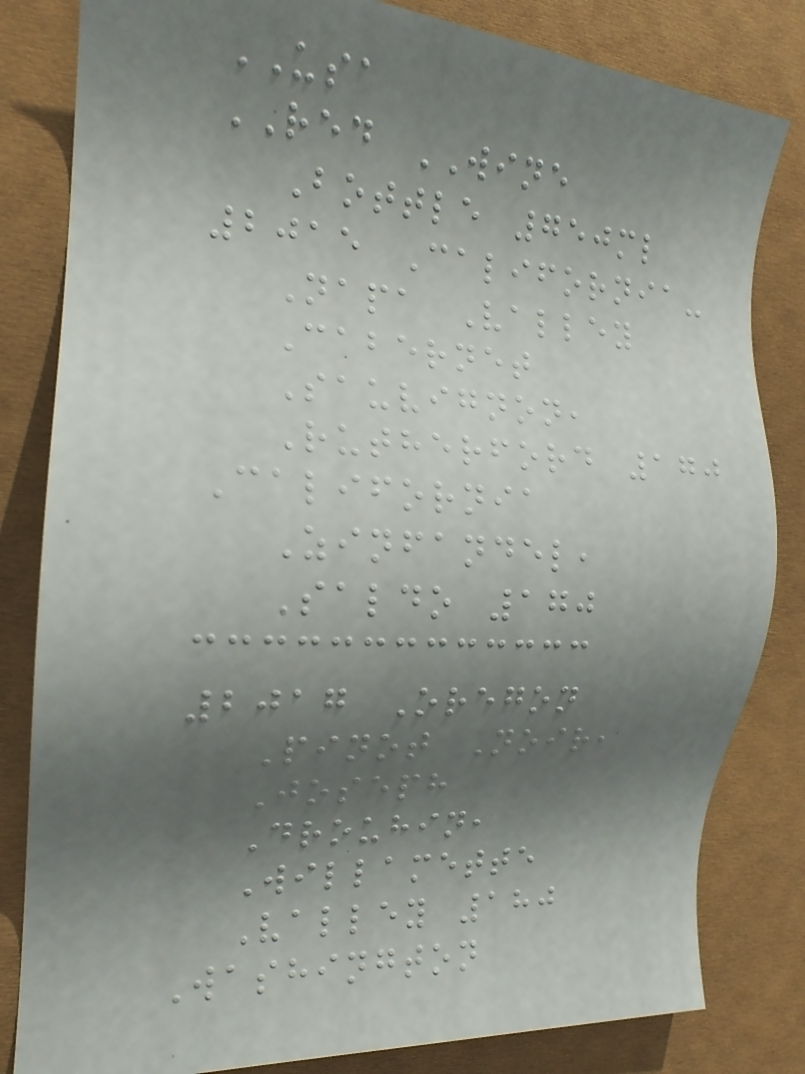USA
RED WINE
Bottle 750ml
2015 California-
Napa Valley
Cabernet
Sauvignon,
Rutherford 170
California
Zinfandel,
Saldo 170
2017 Oregon
Pinot Noir,
Joseph
Drouhin,
Willamette
Valley 180
Washington
